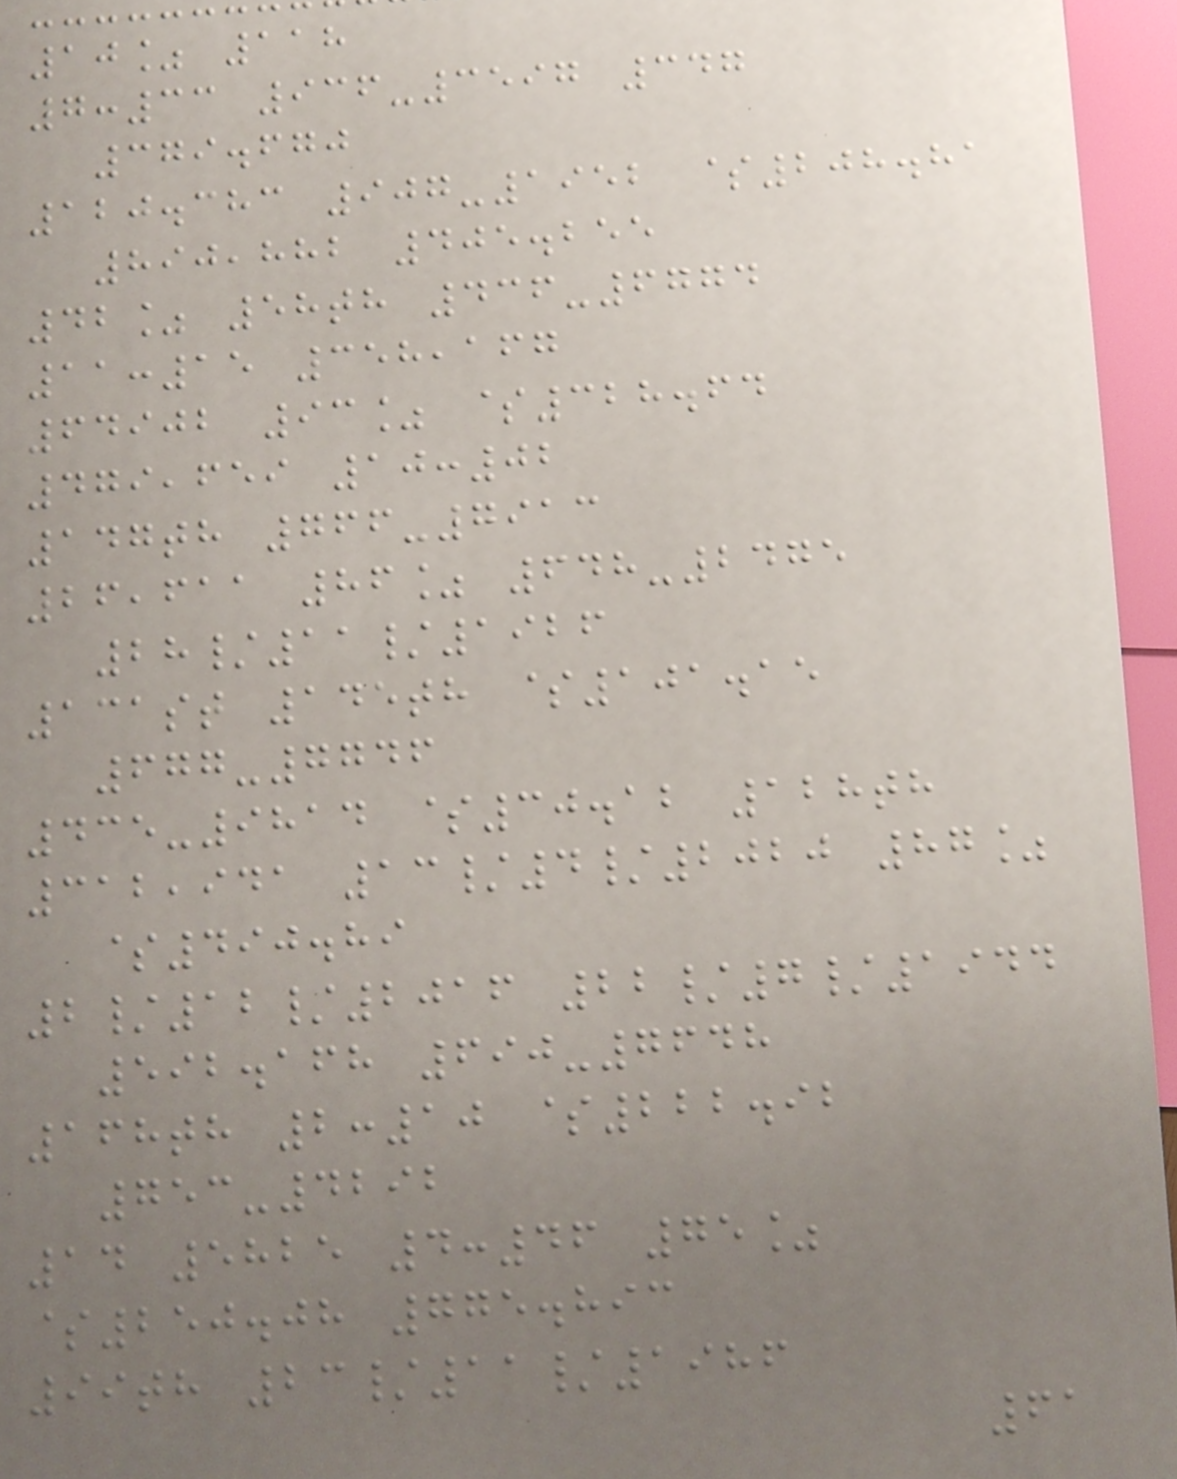10% 118
7:33 936-3597 347
379.670
120.383 907-1952 $208.81
890,882 405.255
42% 58th 436-6774
11:15 358,167
64902 93% $328.64
479,659 10:02
147th 766-7913
26,611 86% 648-2475
28/11/1926
131st 145th $101.15
677-7746
435-9814 $30.12 128th
312,941 13/4/2020 87%
$490.89
2/12/2016 22/7/1944
592.168 690-7648
168th 2:10 $222.92
753-4292
14 5825 4:46 75%
$250.08 775.893
99th 23/11/1986
61
